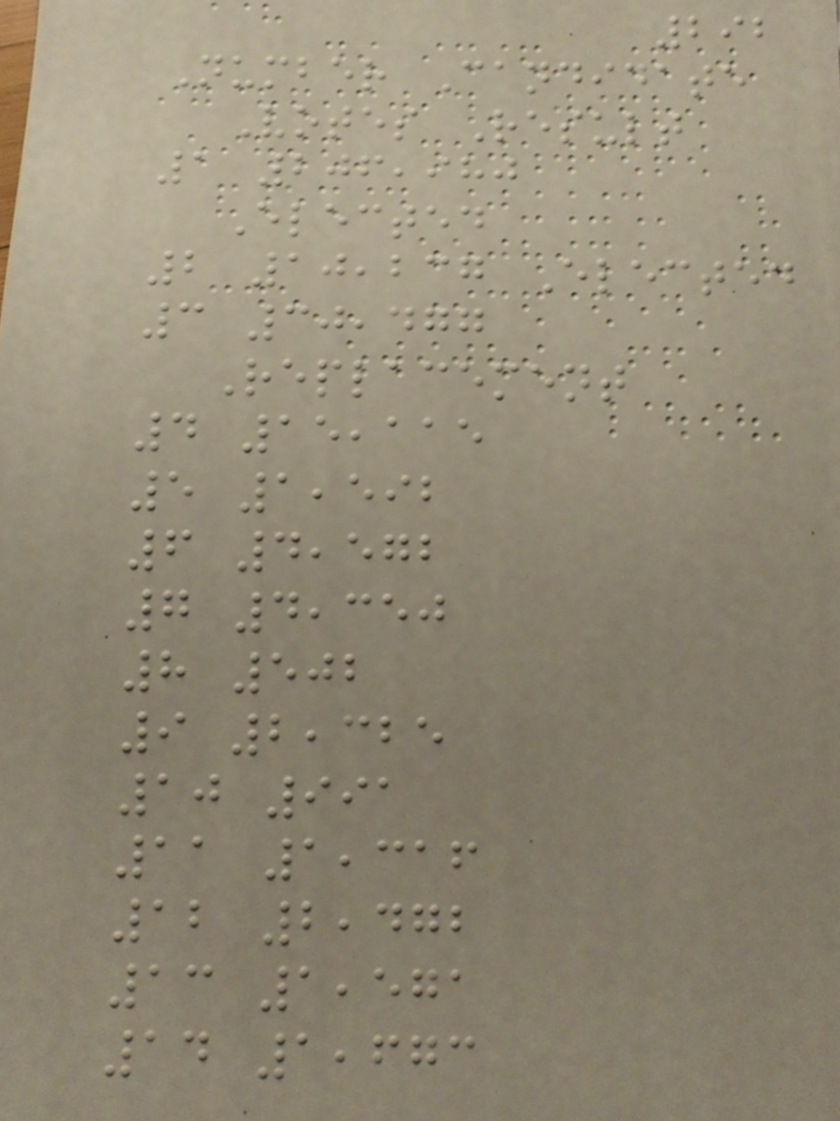292
Number Candidate
Votes Result
1 206,980
Elected
2 10,237 Elected
3 30,477
Replacement
4 15,115
5 1,592
6 4,572
7 4,350
8 502
9 2,325
10 991
11 1,316
12 2,472
13 1,571
14 1,673
